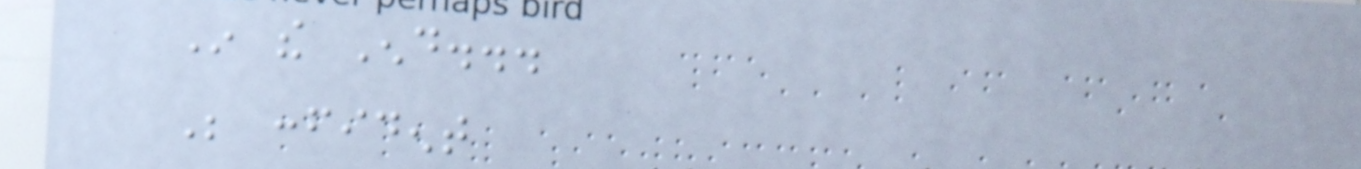In the End...
Be confident
